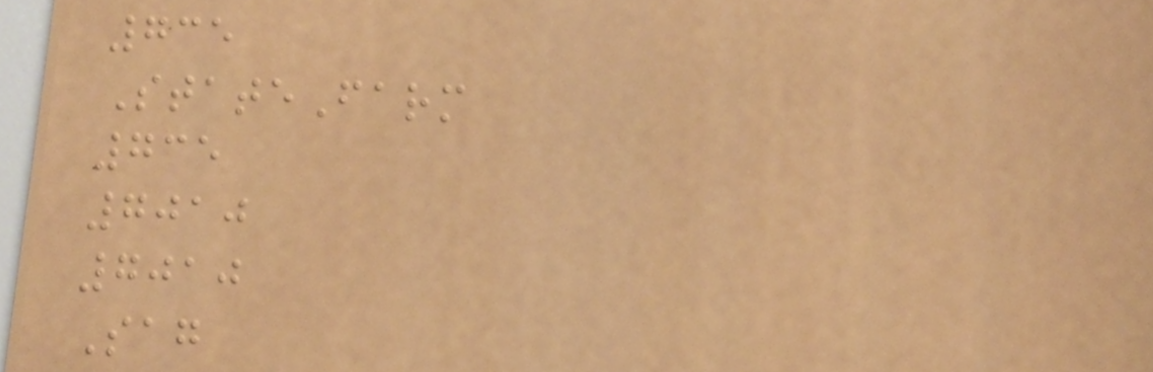735
StateFarm
735
7010
7010
Sag
